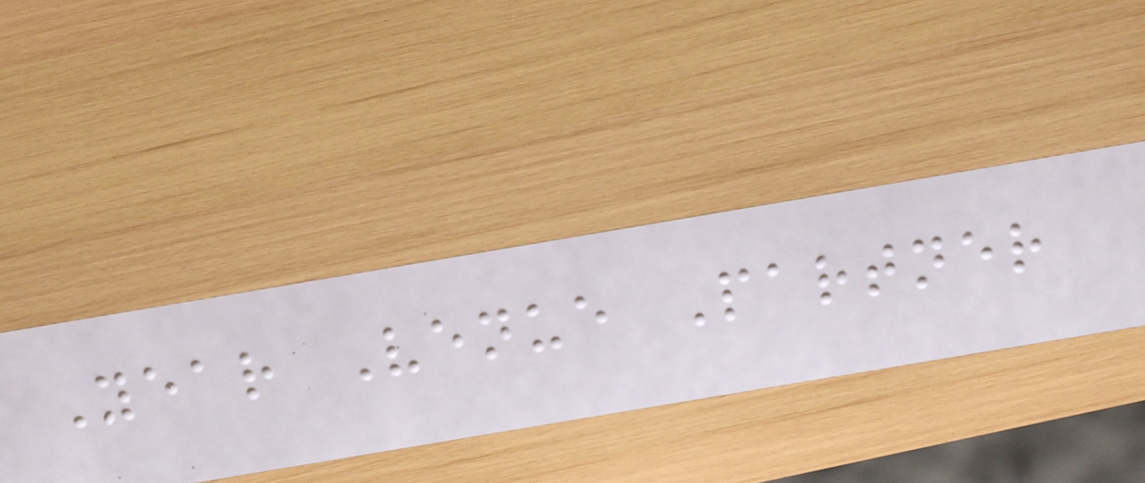Year Venue Partner
